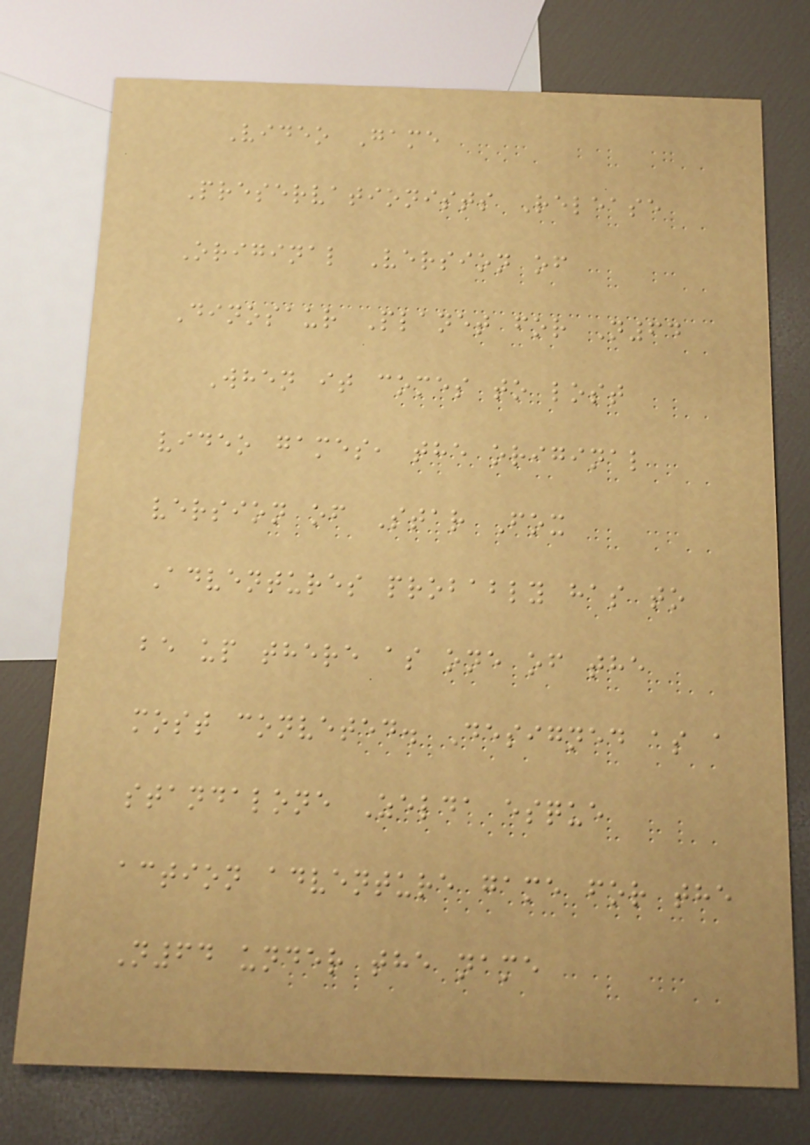Video Game
Preservationists Release
Original Version of
Dinosaur Planet for N64
When it comes to lost
video games, the original
version of Star Fox
Adventures probably has to
be up there as one of the
most conveted. Designed as a
standalone Zelda esque
action adventure game for the
N64 under the name
